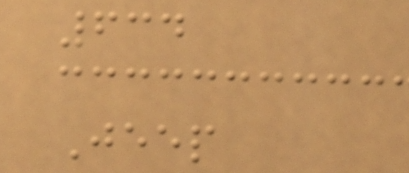634
Jeep
